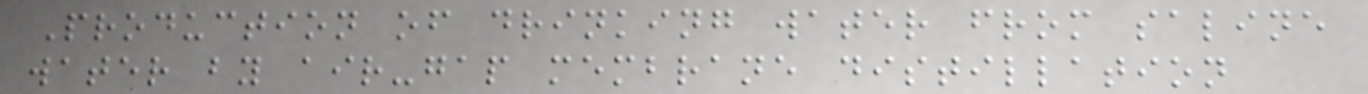Production of drinking water from saline
water by air-gap membrane distillation
